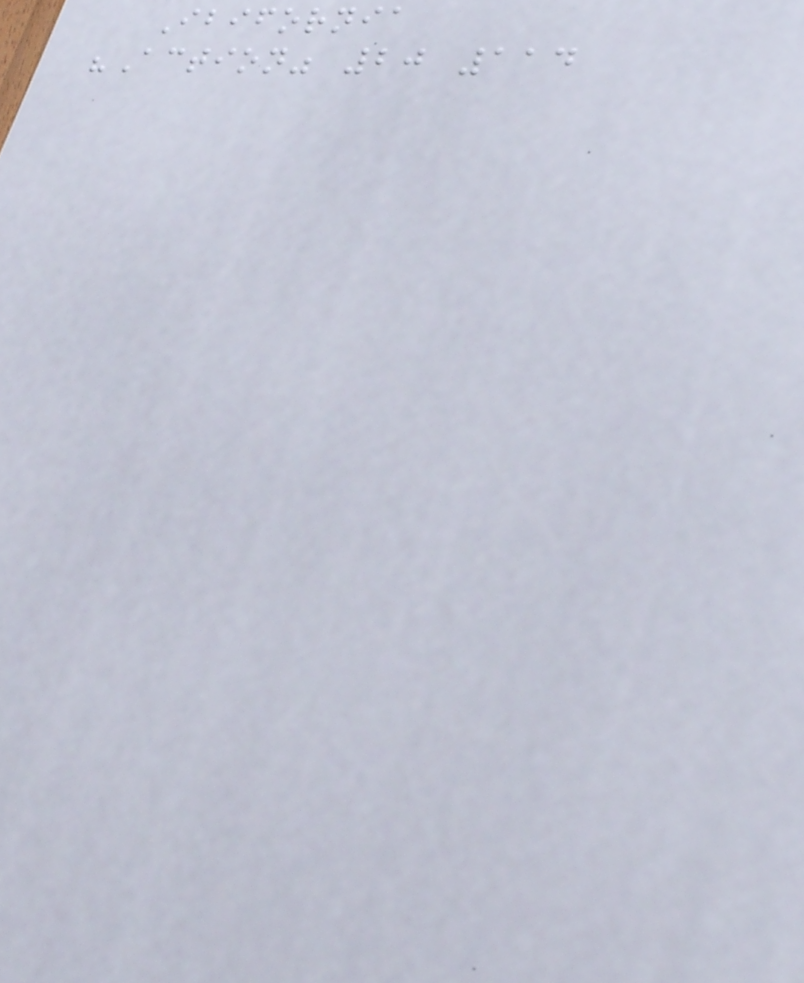Ibifornia
"Action" 20 114
